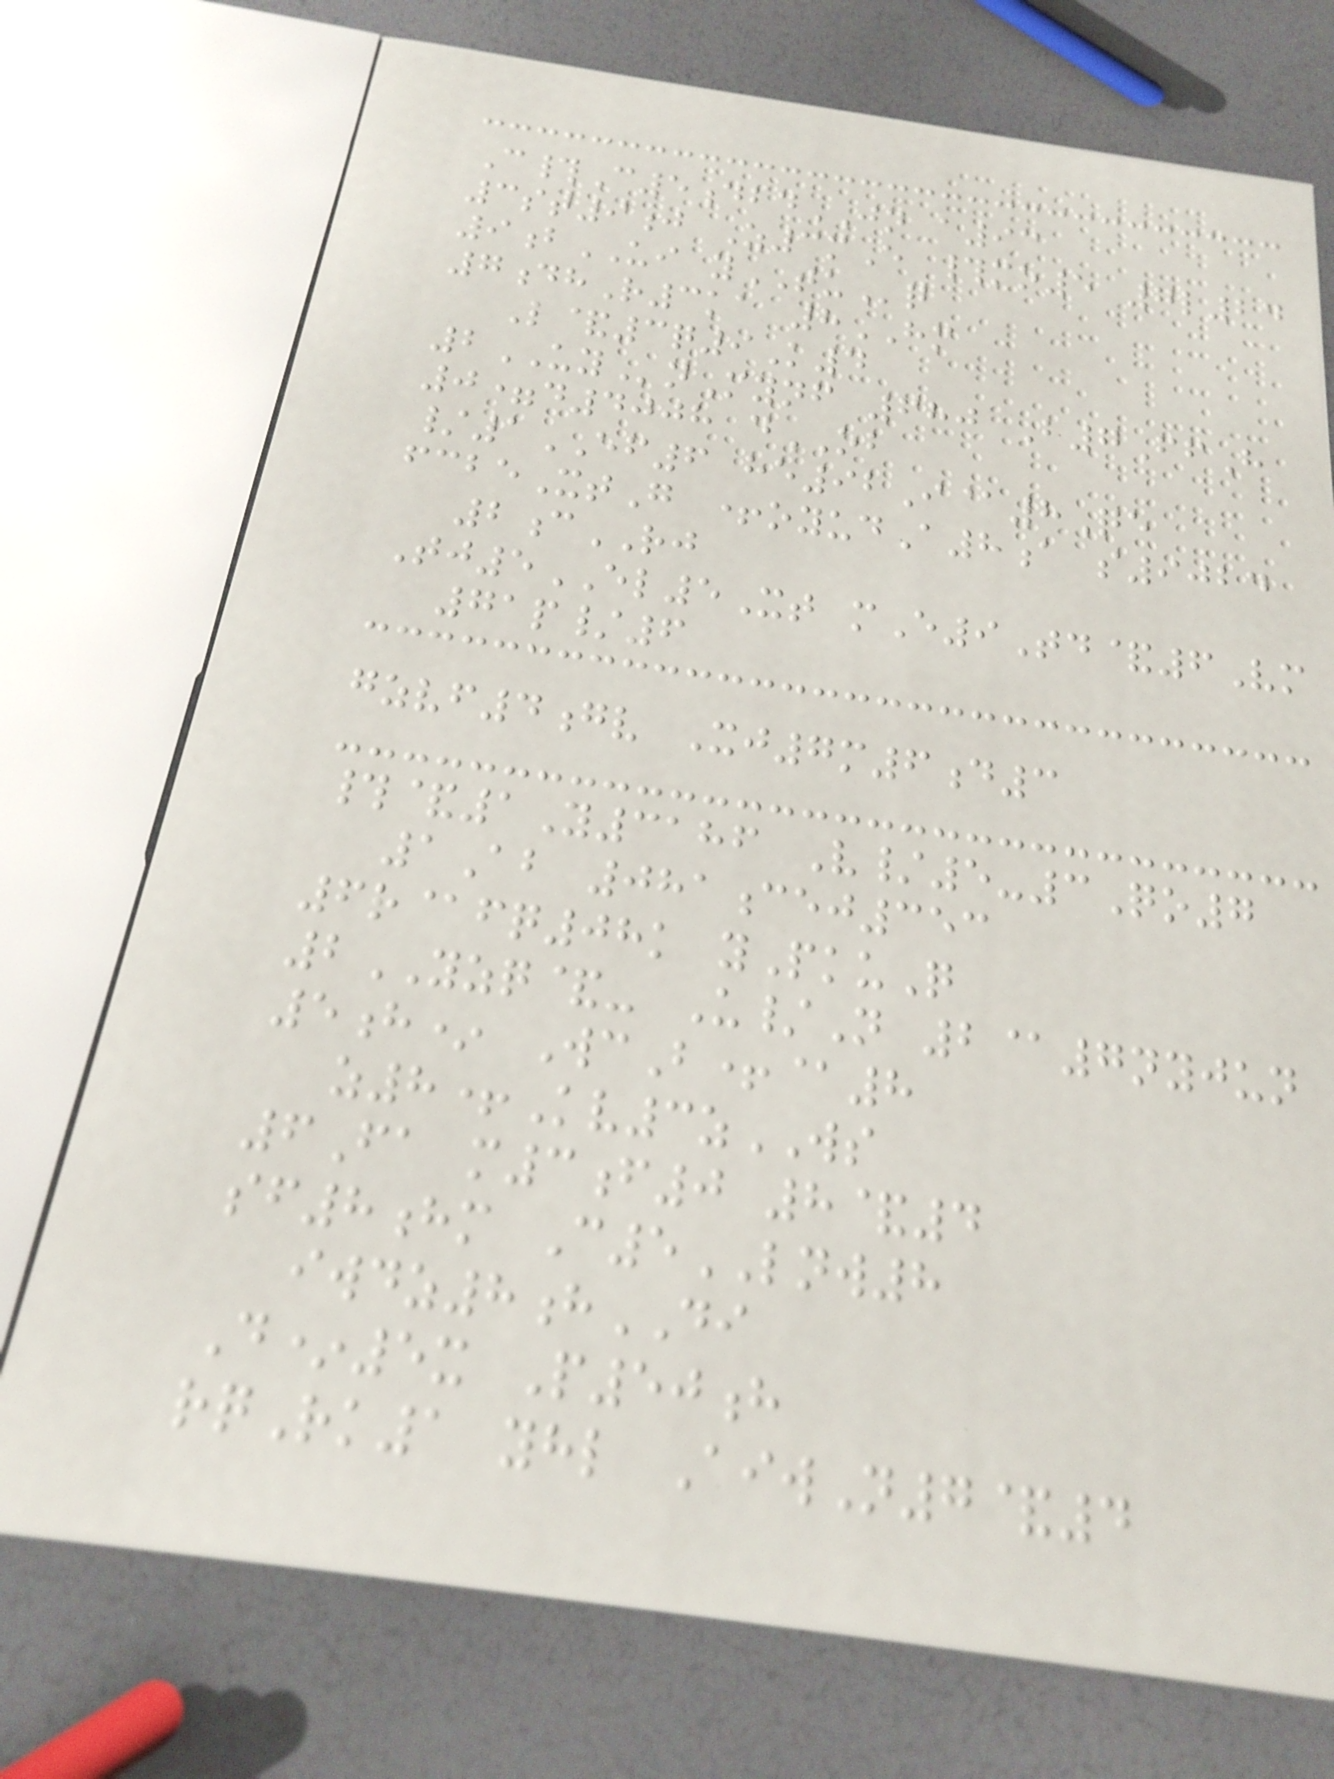C#C5dbdJN a93
3st9j Z3mE #mo5 7l24
9bUI yTUq
7dhR3ka 8HM
L&3q9K4
2UYnMynf 680 B7FfH
0=d4008 dOB
/1EF6 he92I@8Qe
fcbeXtG +oyudA8a s9024
2cRJ
Tj5EL5Xt mE9Td&6Vm
71p/6
gzvf4gv Xj7m6d3
#&1Y3186 V/5-3Qo7
1Ab 081cej353
6r@fq08k yPkuQ
2YZQ&- U/N 2@7nyjun
5h* WcB+@8
z8+Kv3zWS
6Fa m3f0 8&4
sf8hm C5LNW8
iwdz8hDI
D*5x P50h
rqRk1 yhl AiwN7&4
